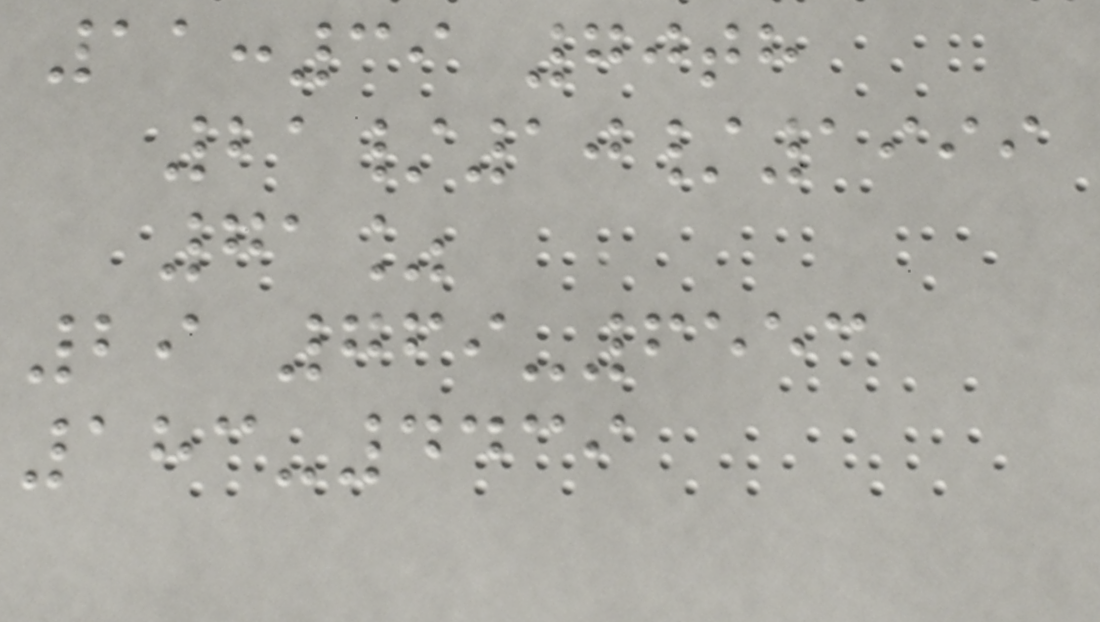11:39 70th
21/10/1999
71%
29 769-6553
183-4439
